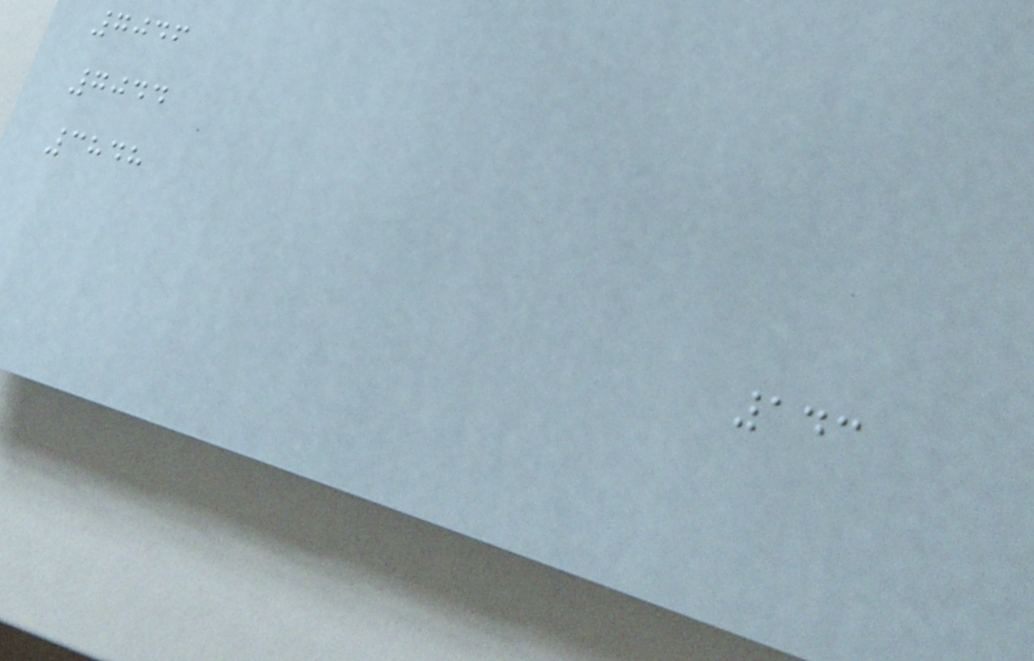7046
7044
3848
143
